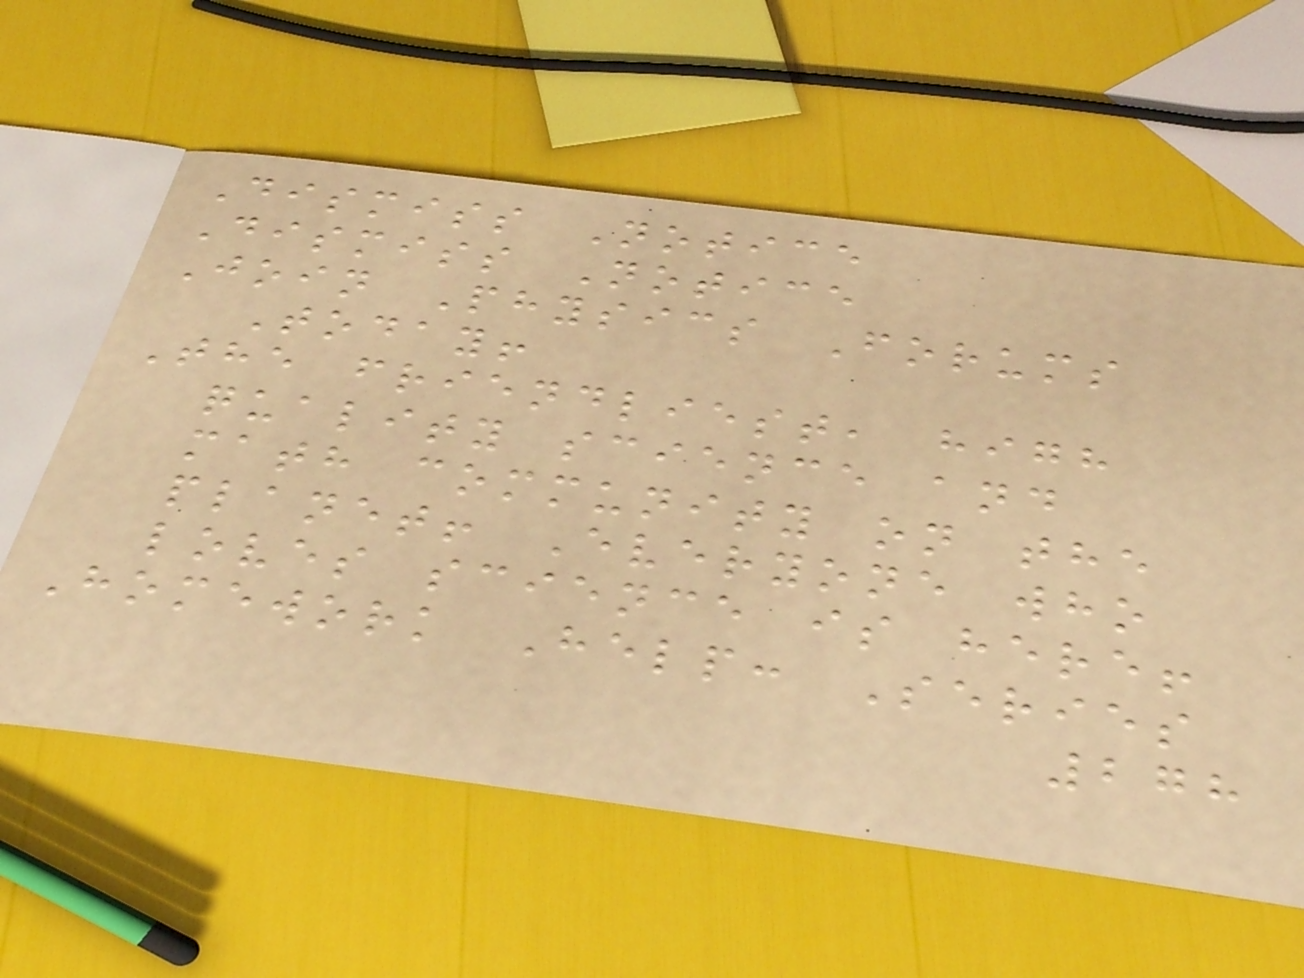Dismiss Notice
Dismiss Notice
Join Physics Forums
Today!
The friendliest, high
quality science and
math community on the
planet! Everyone who
loves science is here!
Homework Help: Series
278
